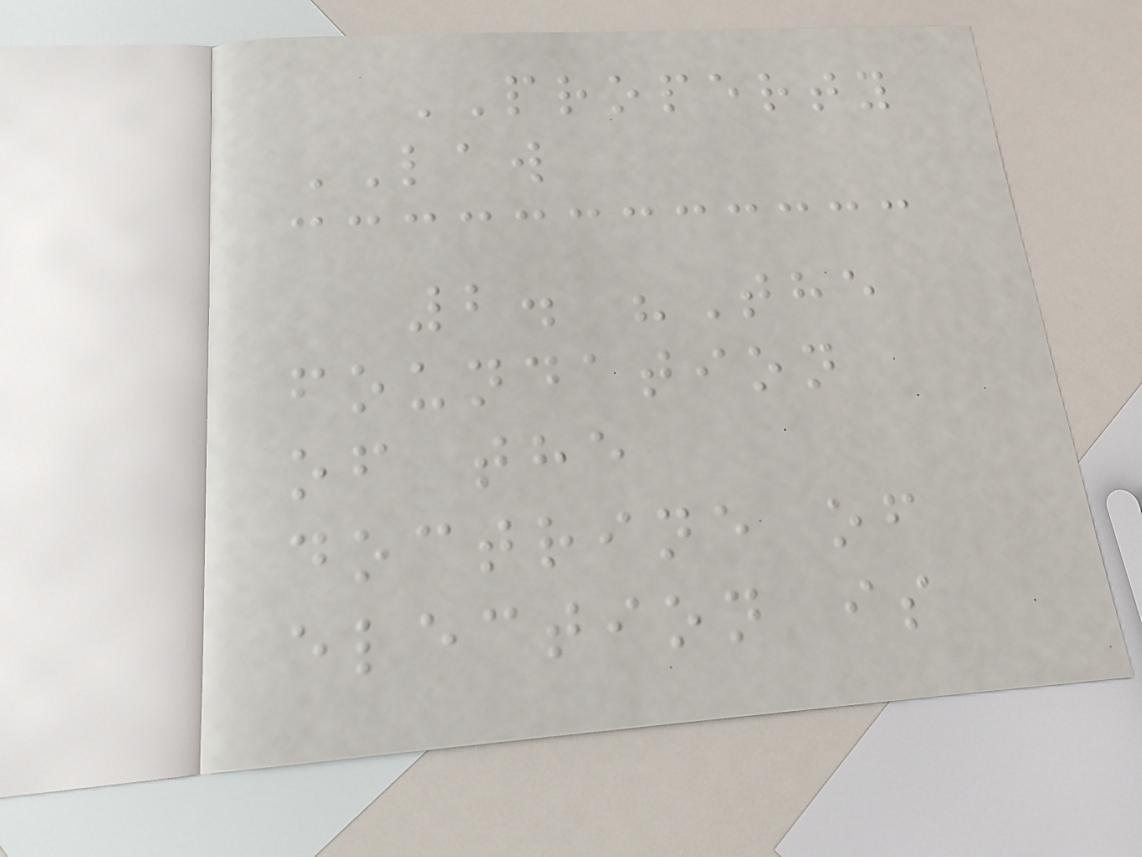PROPERTY
LAW
2. "The
foundation
of the
doctrine of
election is
